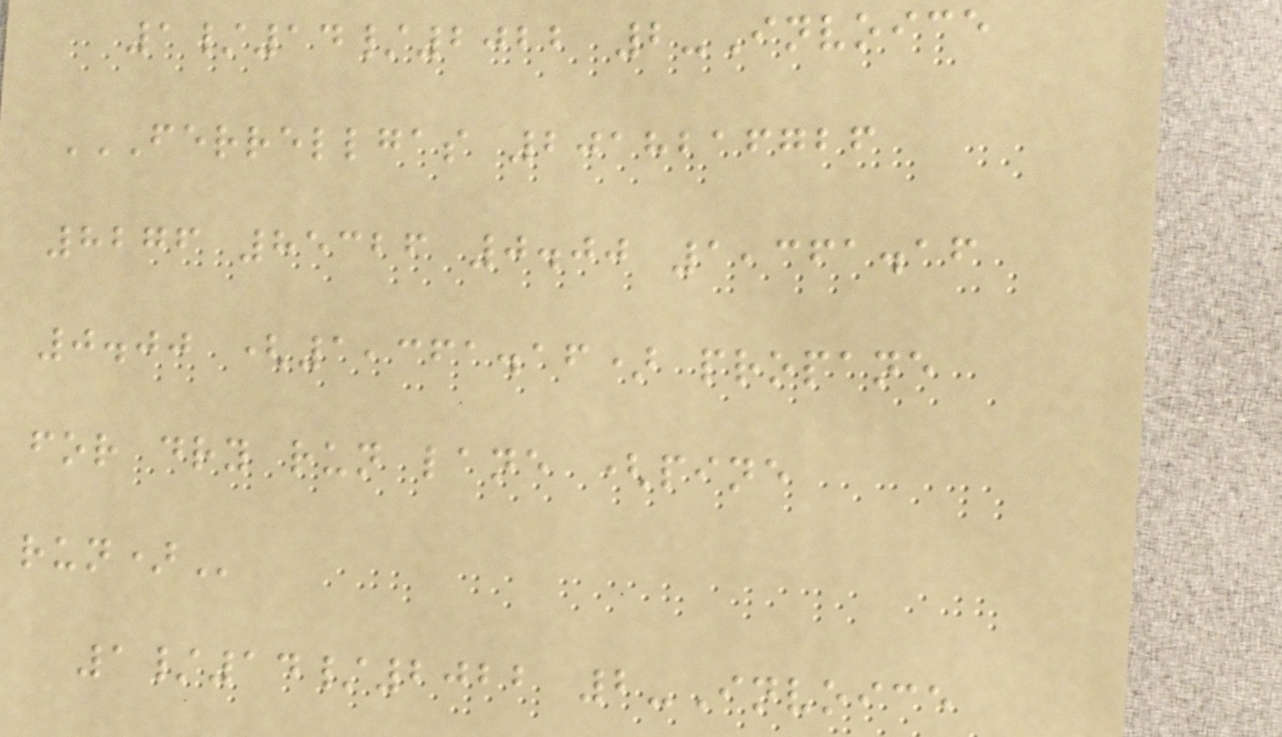1/14/2022 2-Invoice
FERRELLGAS 2018216726
8276 85326 0.00 1,361.16
0.00 (1,361.16) PROPANE
FOR DRY RUN LANE (PINE
RUN)
1/14/2022 2-Invoice
